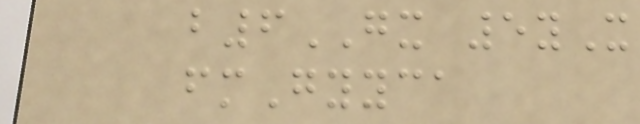b6GX 5yX
fmGyyca
